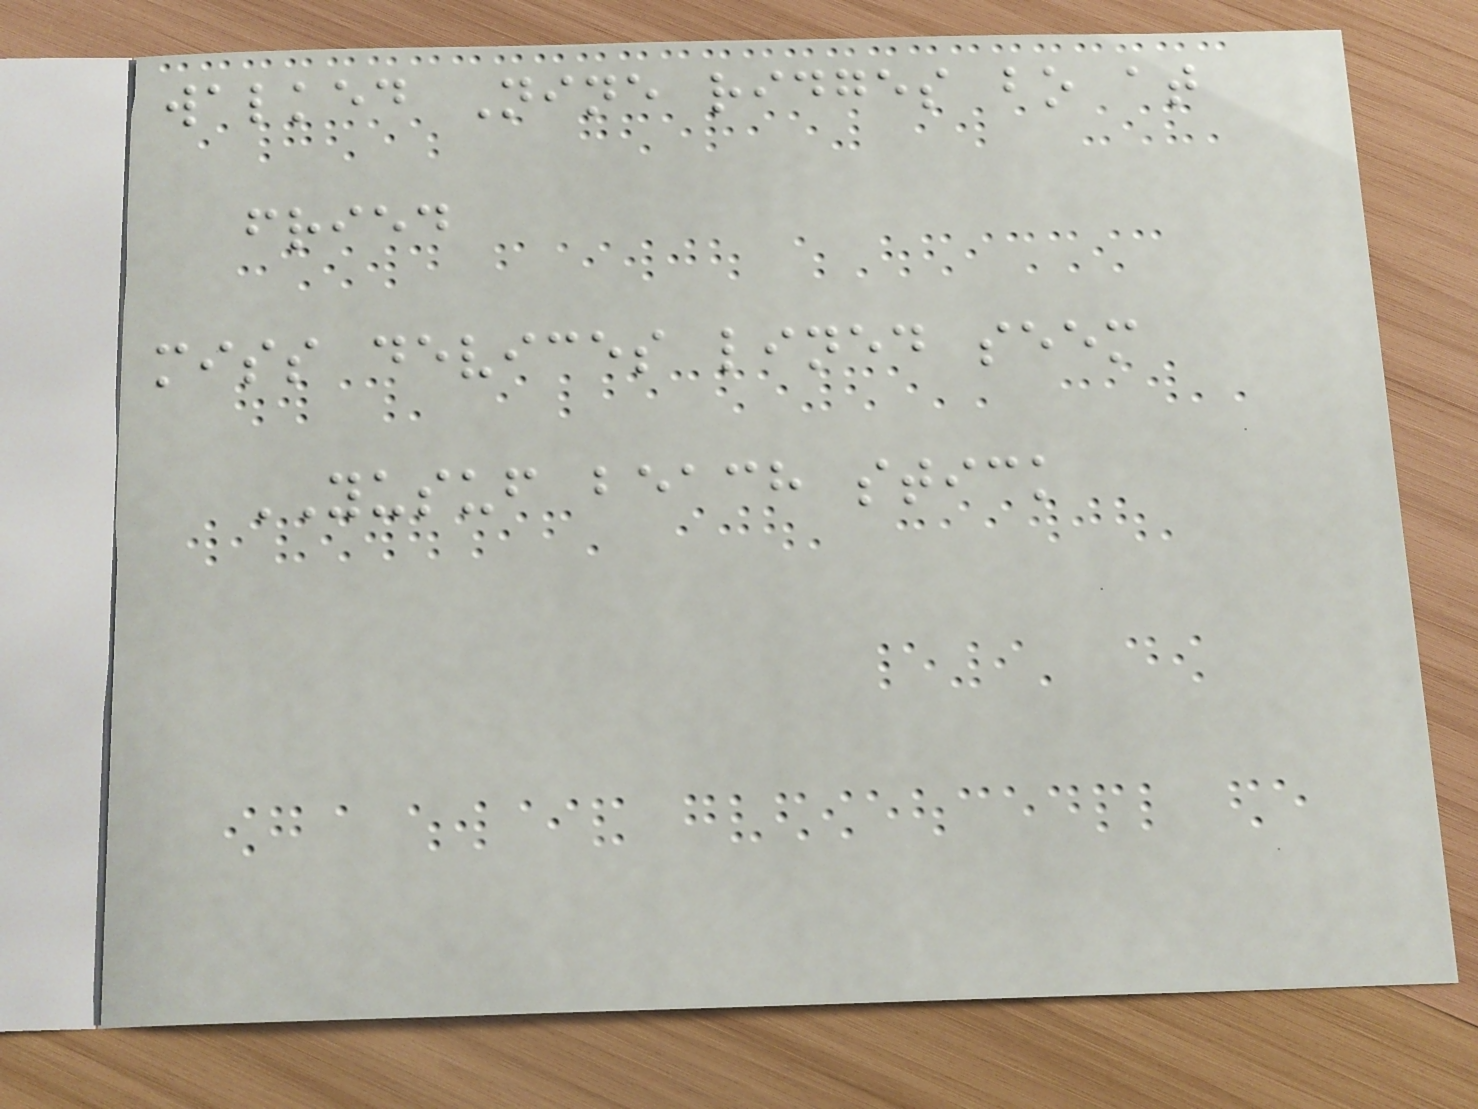walked Nine ridges bo at
fried
miss devices lined seem
YUSUF beach stick
